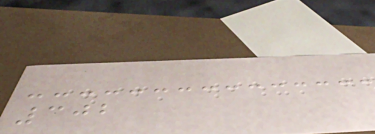302
